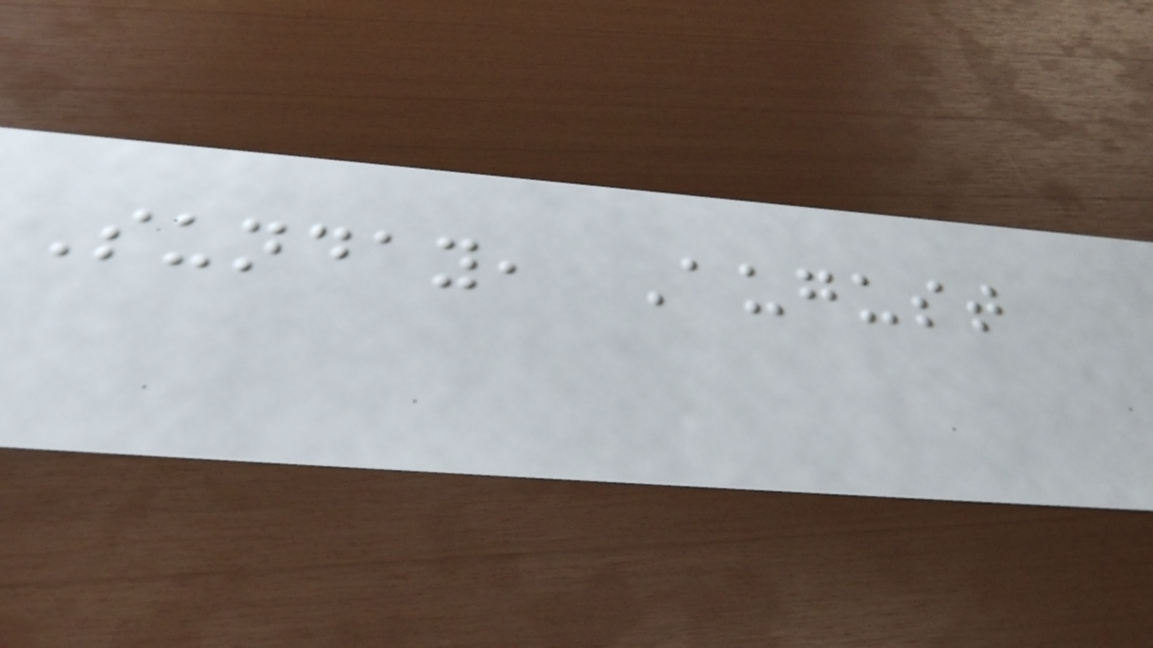Sunday, August
